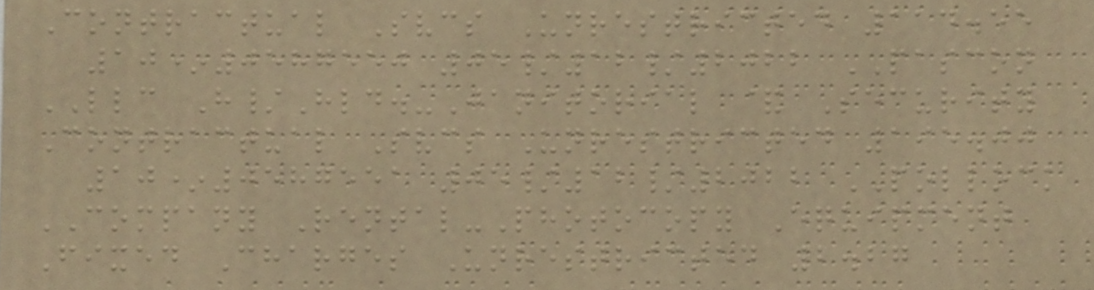Contractual Svcs Unrestricted 114.55
10*0587550 05/12/2022 PASCON
LLC H/Hld.-Janitorial & Security
Contractual Svcs Unrestricted 195.00
10*0587551 05/12/2022 POLLOCK
COMPANY Rental-Photocopy Equipment
Fixed Charges Unrestricted 2.27
